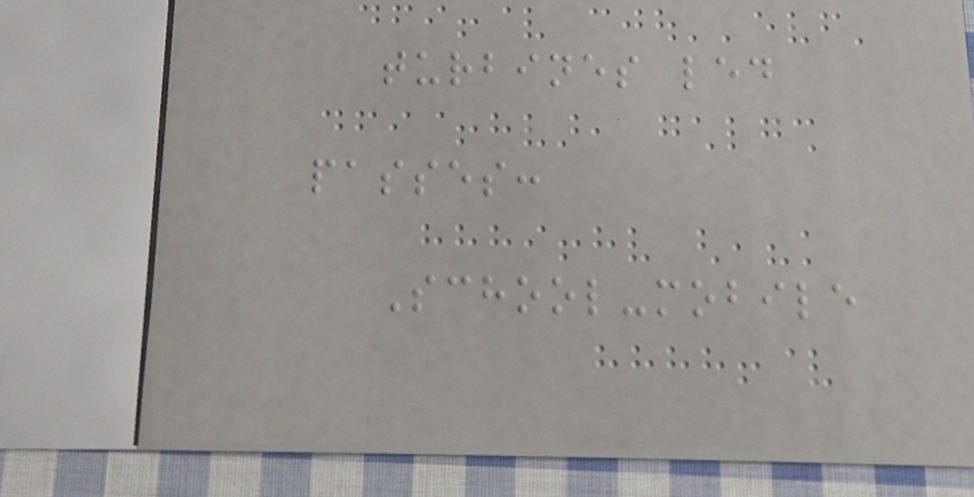turbines led
passes:
School-mobile
